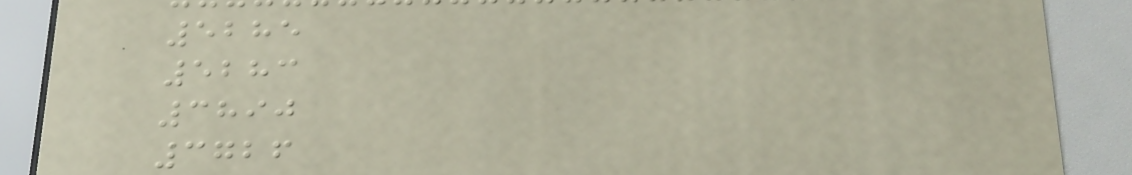5285
5283
3890
3726
